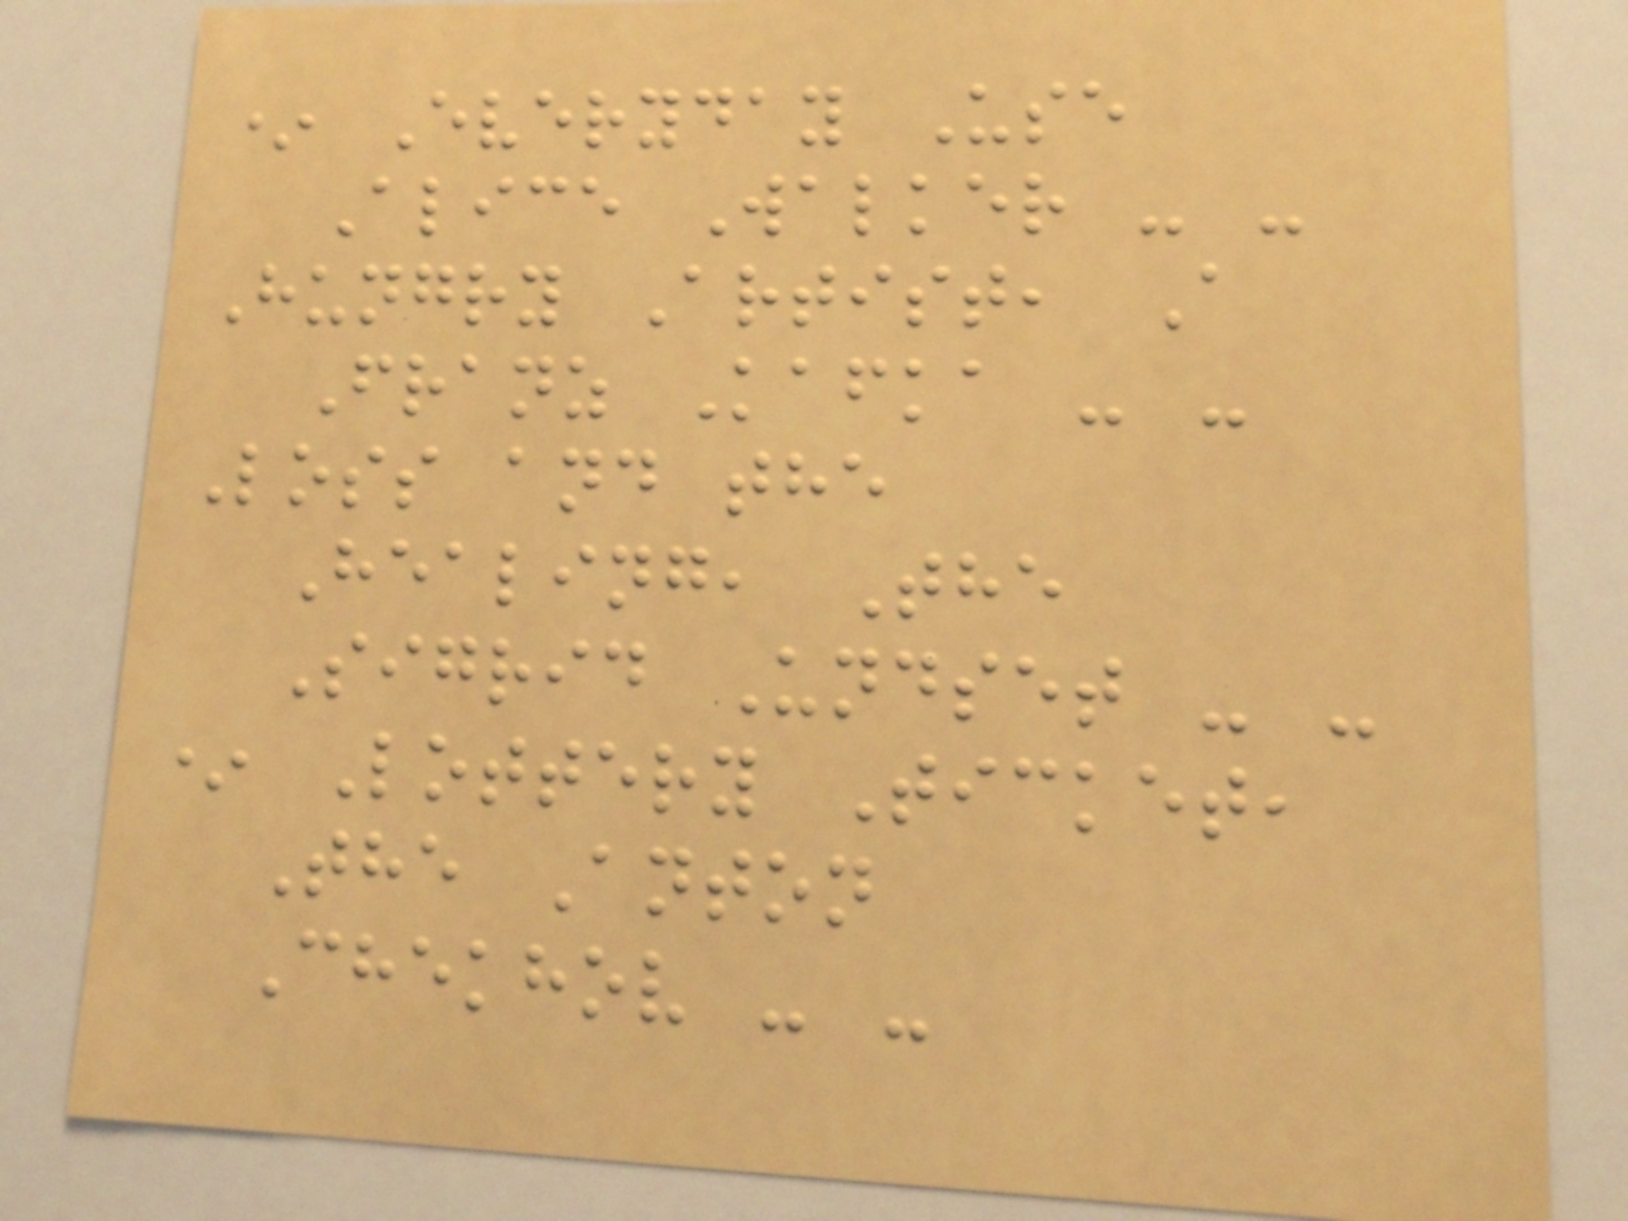* Everyday Use
Alice Walker - -
Hungry Artist, A
Franz Kafka - -
Loss and the
Healing, The
Sigrid Undset - -
* Lottery Ticket,
The Anton
Chekhov - -
